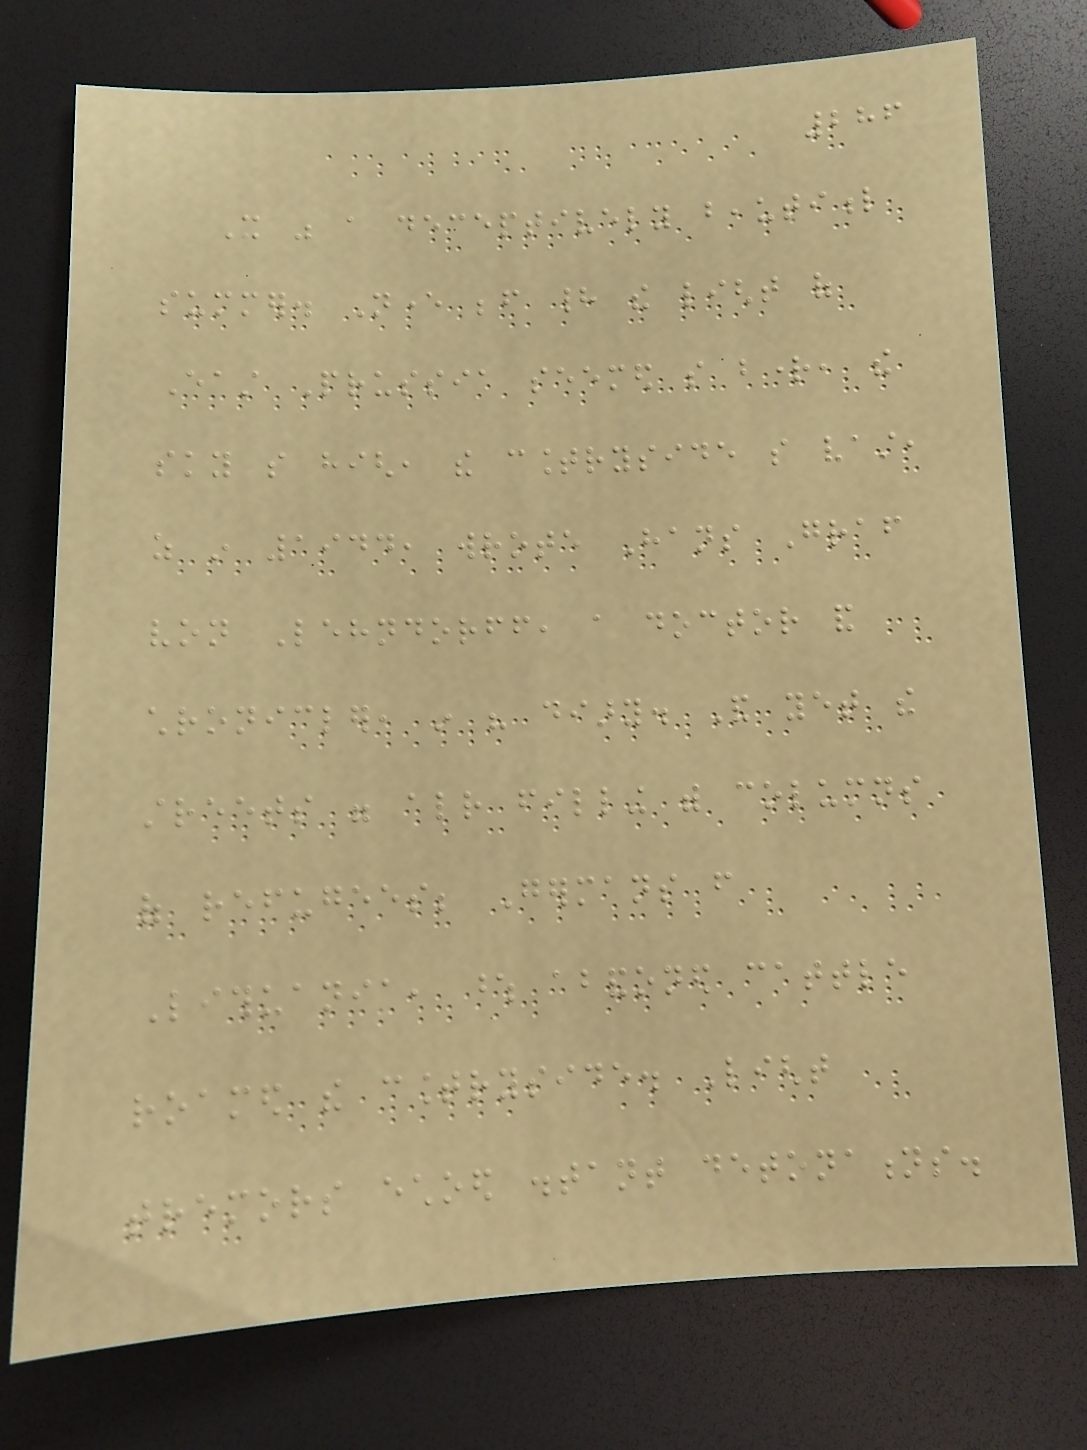286
It was a deceptively beautiful
summer. Never before had the light of
East Prussia seemed so bright, the
sky so high, the countryside so vast,
as in 1944, wrote Hans Graf
von Lehndorff, a doctor and
chronicler, in his diary. And yet the
streets were already filling with columns
of refugees; Germans from
Lithuania, whose abandoned cattle
roamed the countryside. Light
tremors echoed distant detonations.
